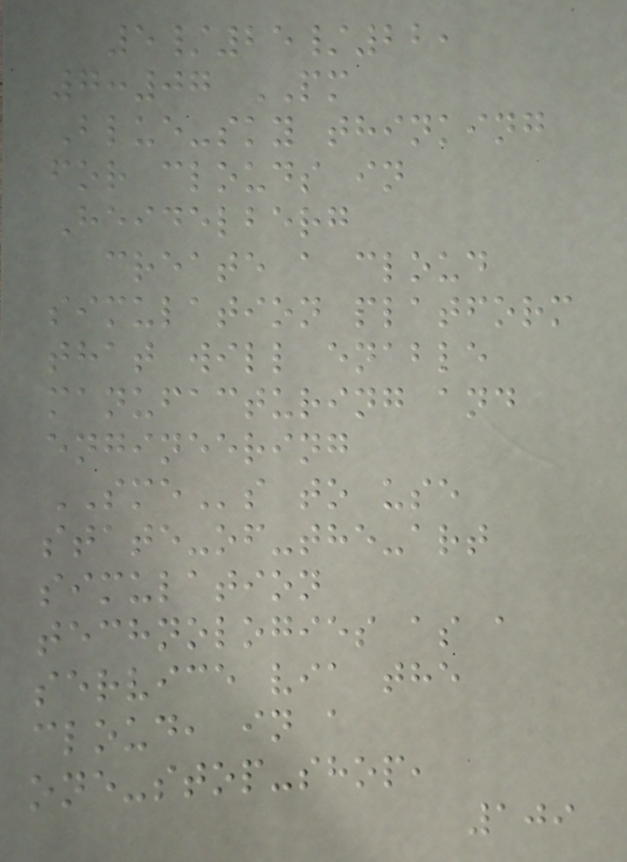5/25/22,
7:07 PM
Blue-sky thinking
for clouds in
Heidelberg
create a cloud
simulation platform
that will enable
manufacturing and
engineering
SMEs to use
state-of-the-art
simulation
technologies as a
service via the
cloud, in a
one-stop-shop,
109
